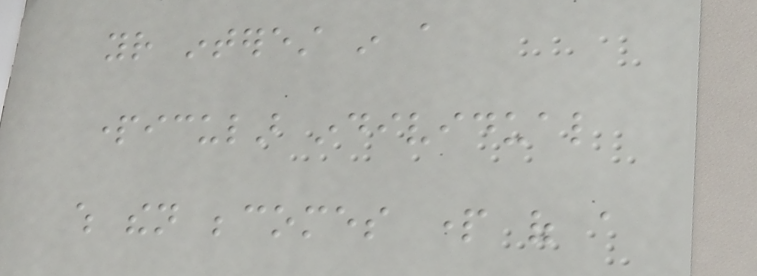your interest in a
particular individual
which then becomes part of a
